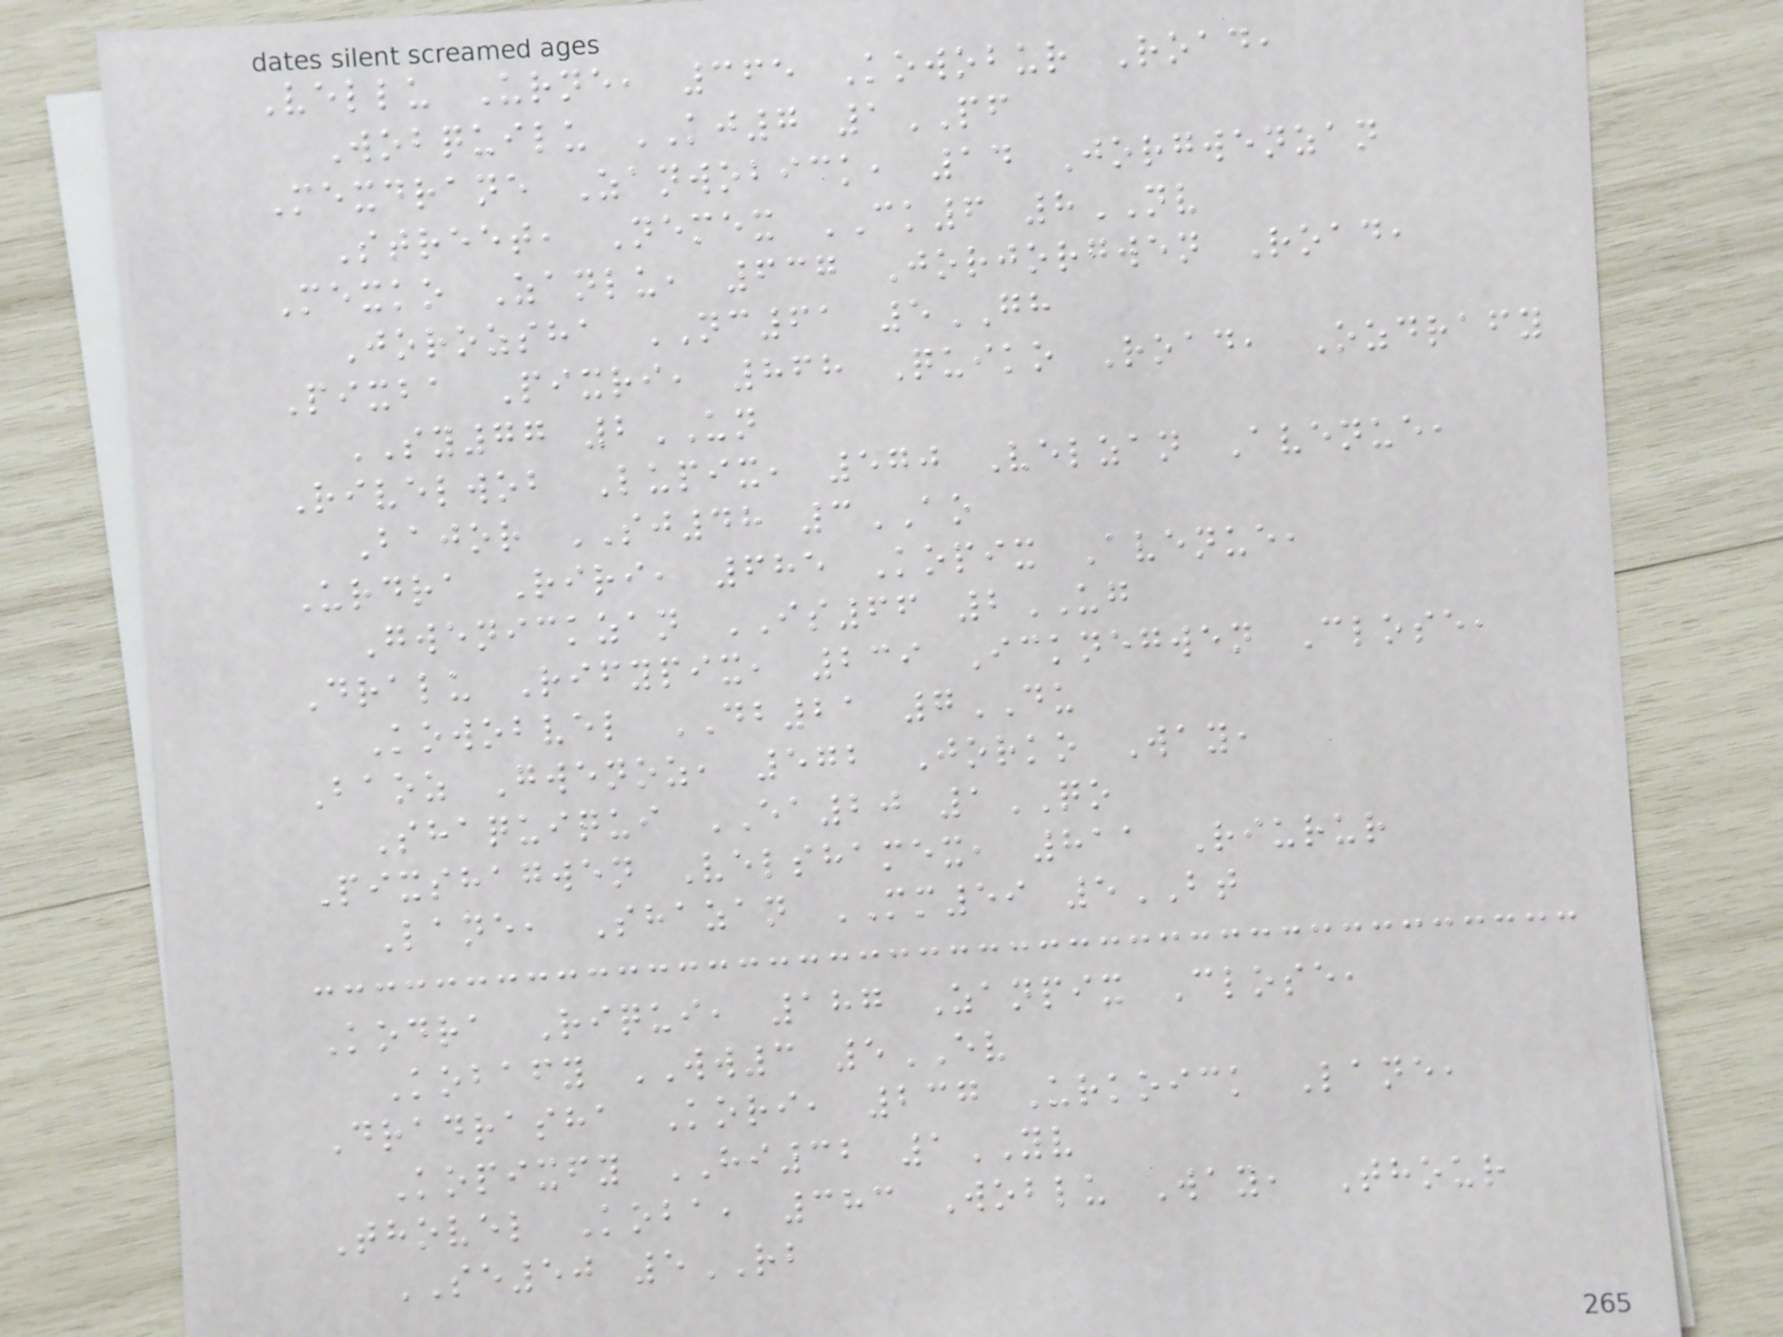Vellu Urne, 365 Kowobur Road,
Wobquilu KJ7 1PF
Mexdrane Zanwobick, 14 Jorgwenzan
Street, Nemex CK6 8NV
Mexko Zanlu, 637 Jorjorgwen Road,
Jorozsha NC61 5GH
Pixba Pixri, 868 Quiko Road, Ozdrafy
SY77 2UN
Rivelwob Lupix, 570 Velzan Avenue,
Bajor SJ48 3AO
Urdra Riri, 685 Kopix Avenue,
Gwenickzan IS66 2UG
Dralu Rifypix, 239 Icknegwen Close,
Kowobvel DB21 7DU
Baoz Gwenoz, 572 Jorko Way,
Shaquiqui EA20 1QO
Pixshagwen Velshamex, 811 Riurur
Lane, Shazan MM59 5BT
Kodra Riqui, 187 Zanpix Close,
Kobafy WW3 5EV
Dradrasha Kori, 237 Urkoick Lane,
Kopixfy HI32 1YV
Thovel Koba, 383 Woblu Way, Thour
SE50 5RB
